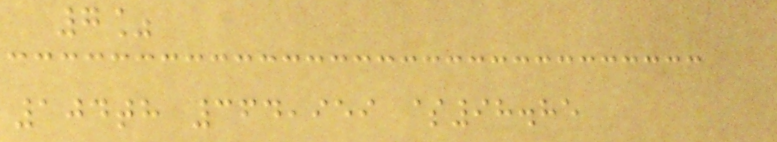7%
104th 364,959 $98.85
